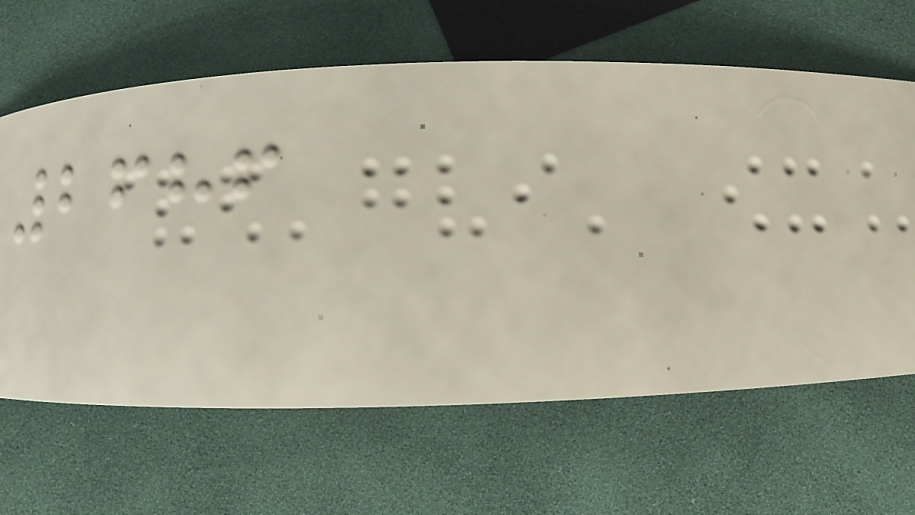2686
